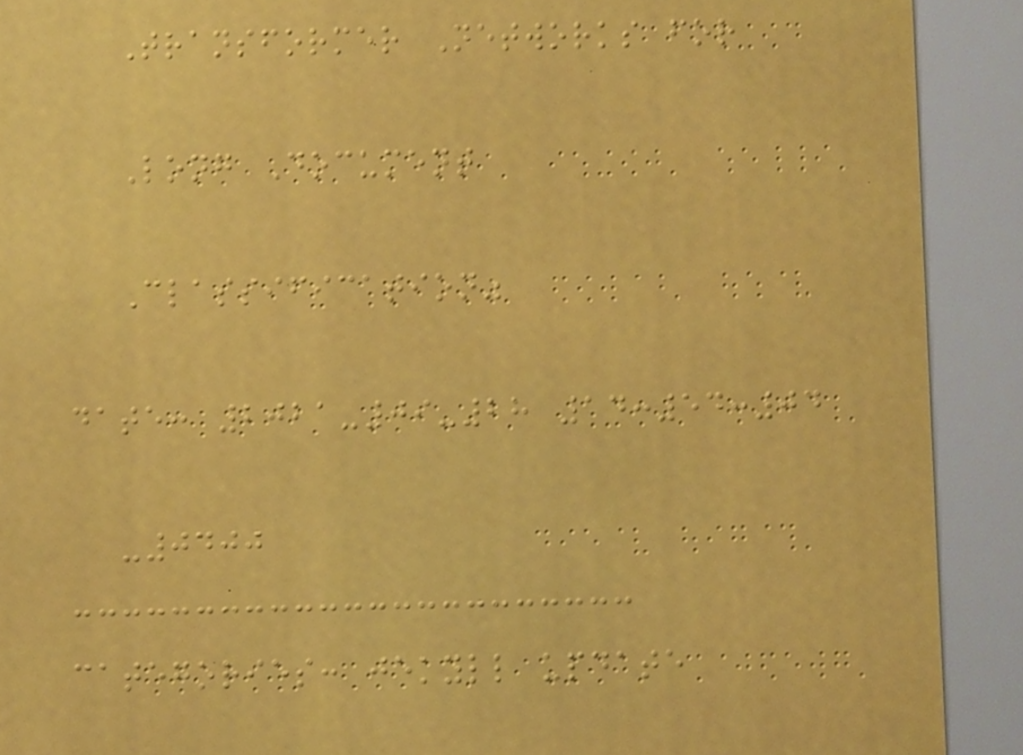Transformer Networks for
Long Document
Classification"
date: 2021-09-28 14:54:04
-0400
categories: jekyll update
